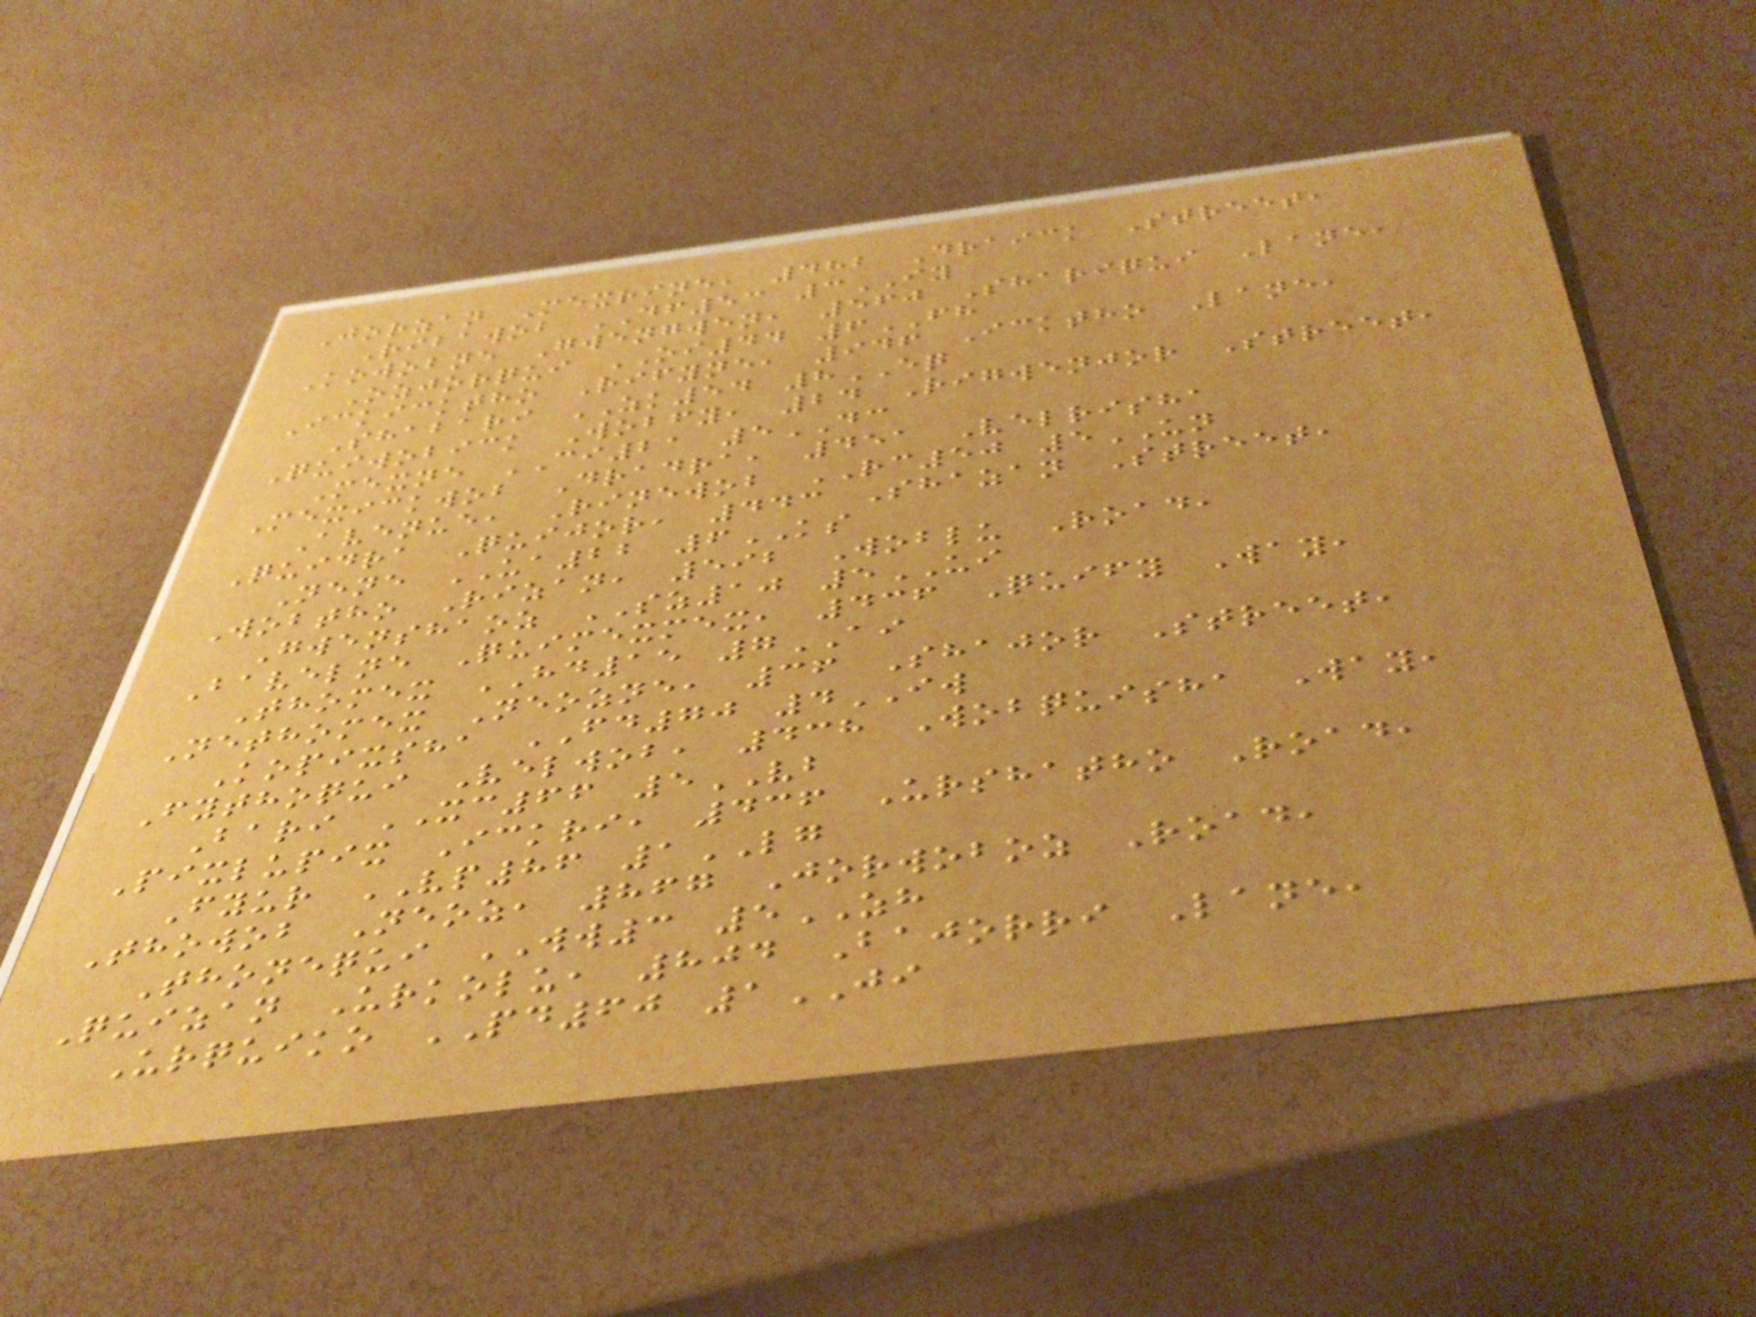Jorzan Mexrine, 482 Draick Street,
Ribawob DF53 3IY
Kowobne Gwengwen, 560 Shariqui Lane,
Ozjorqui OI44 6FH
Ickicktho Rifyne, 946 Icktho Lane,
Shabari ZK54 8EQ
Quiwobick Wobfy, 24 Rigwenjor Street,
Mexne CI21 5DC
Mexickwob Dradra, 451 Velrisha
Avenue, Rinewob RC50 5UN
Quidra Quijor, 443 Shazan Street,
Nene UA22 6KS
Wobtho Rizan, 592 Woblu Road,
Gwenshaoz SZ10 5UI
Bavelne Quimexmex, 436 Quify Way,
Thomex HD15 7AI
Nethomex Neozne, 36 Shajor Street,
Kopixsha FD70 4IW
Fythoqui Velwob, 438 Wobquisha Way,
Bari XC66 5VB
Pixlupix Ickri, 436 Urshatho Road,
Fyur VP86 1LG
Thowob Neoz, 867 Jorwoboz Road,
Thonequi WW3 5ZH
Quizan Urkolu, 804 Bajorri Lane,
Urquiko PD60 1JI
